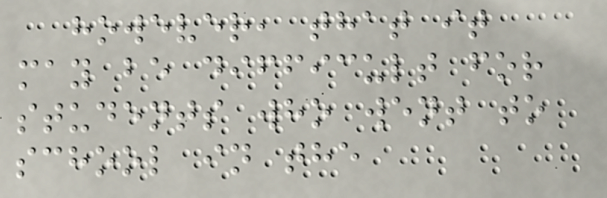however, that it
may be difficult for
students who went to
school in the
